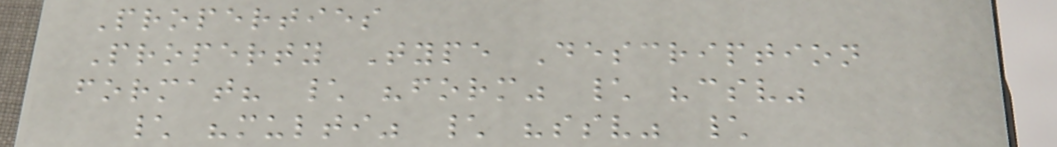Properties
Property Type Description
format? \ "form" \ "csv"
\ "multi" \ "ssv" \
